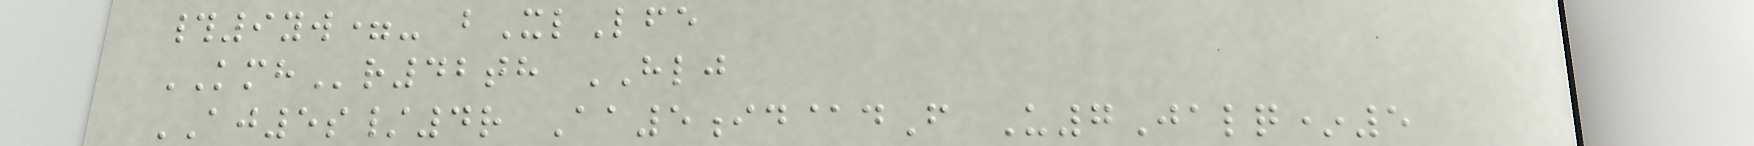#9yw=- bXlLfe
KMHr42th HLJ
AJ5s/4r Aa5id@dF U7Jalq*5
